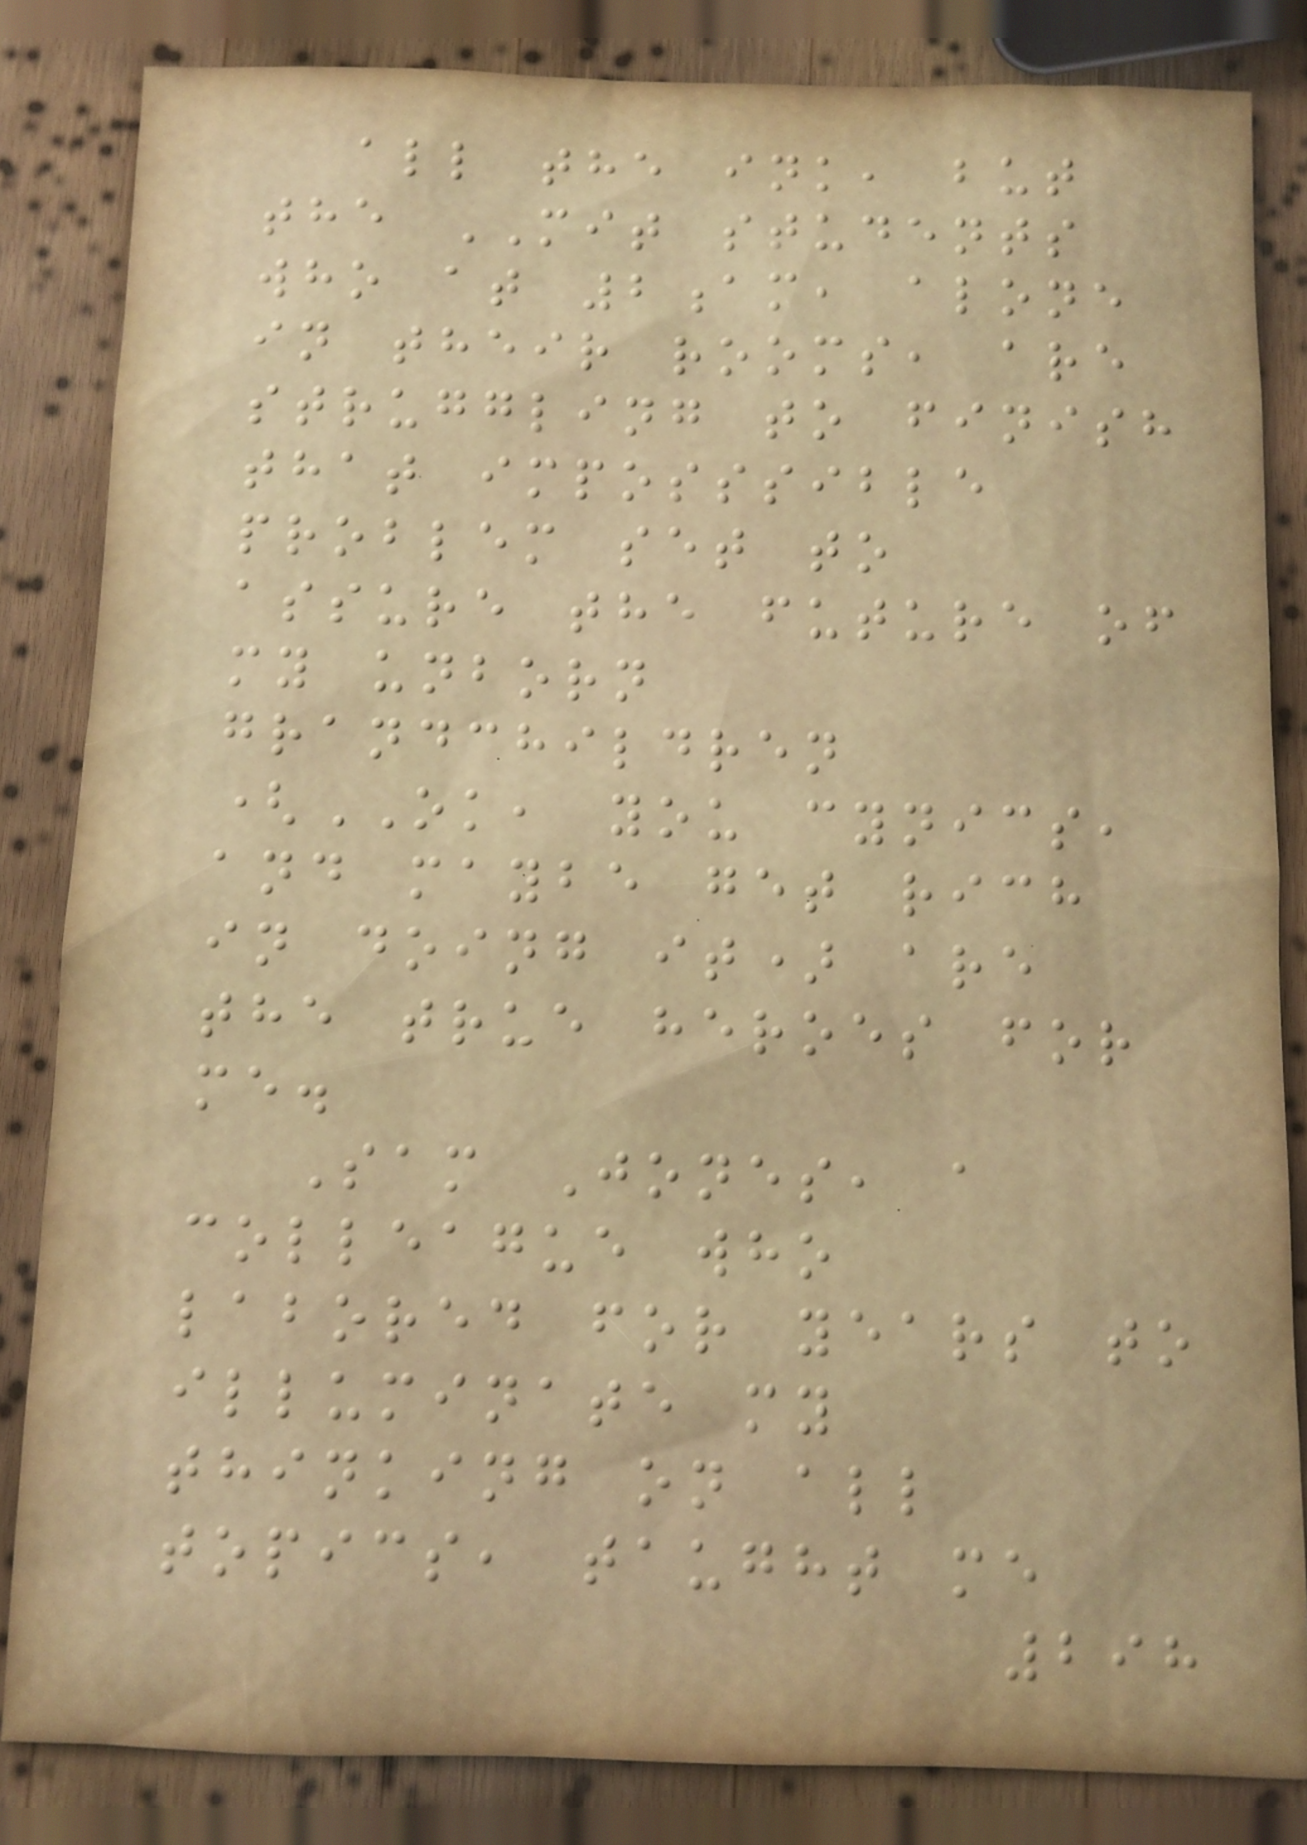all the ink, but
the MIT students
who at 2am, alone
in their rooms, are
struggling to finish
that imposssible
problem set to
assure the future of
my unborn
grandchildren
(OK, you cynics,
and maybe get rich
in doing it) are
the true heroes for
me.
Sam Jones, a
colleague who
labored for years to
illuminate my
thinking on all
topics, taught me
298
